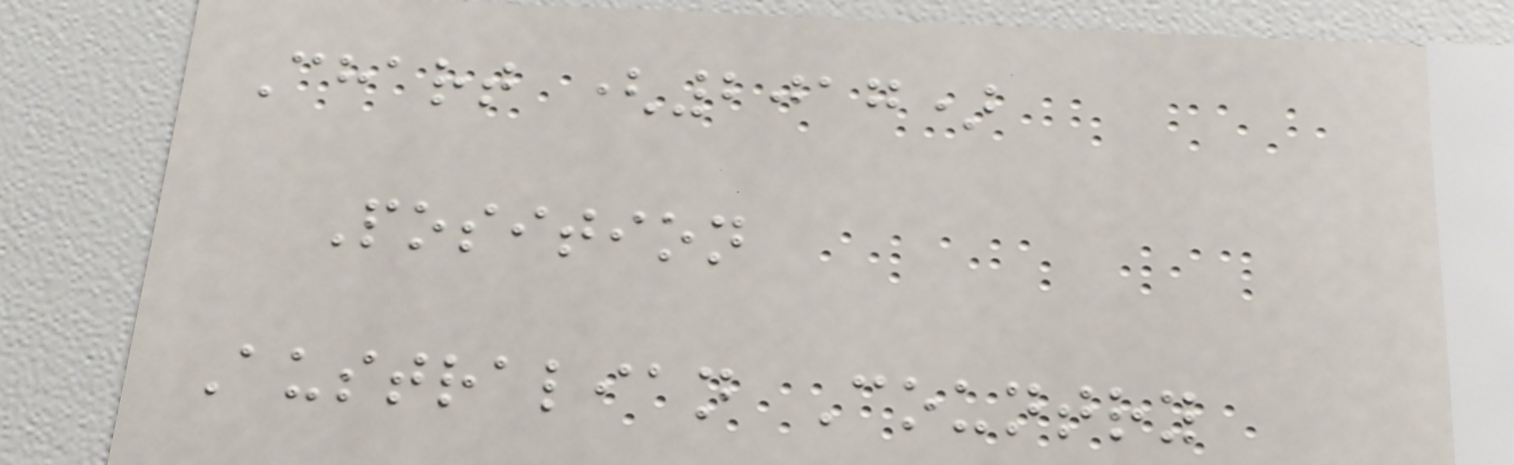Chart (2017)
Position
Australian Country
